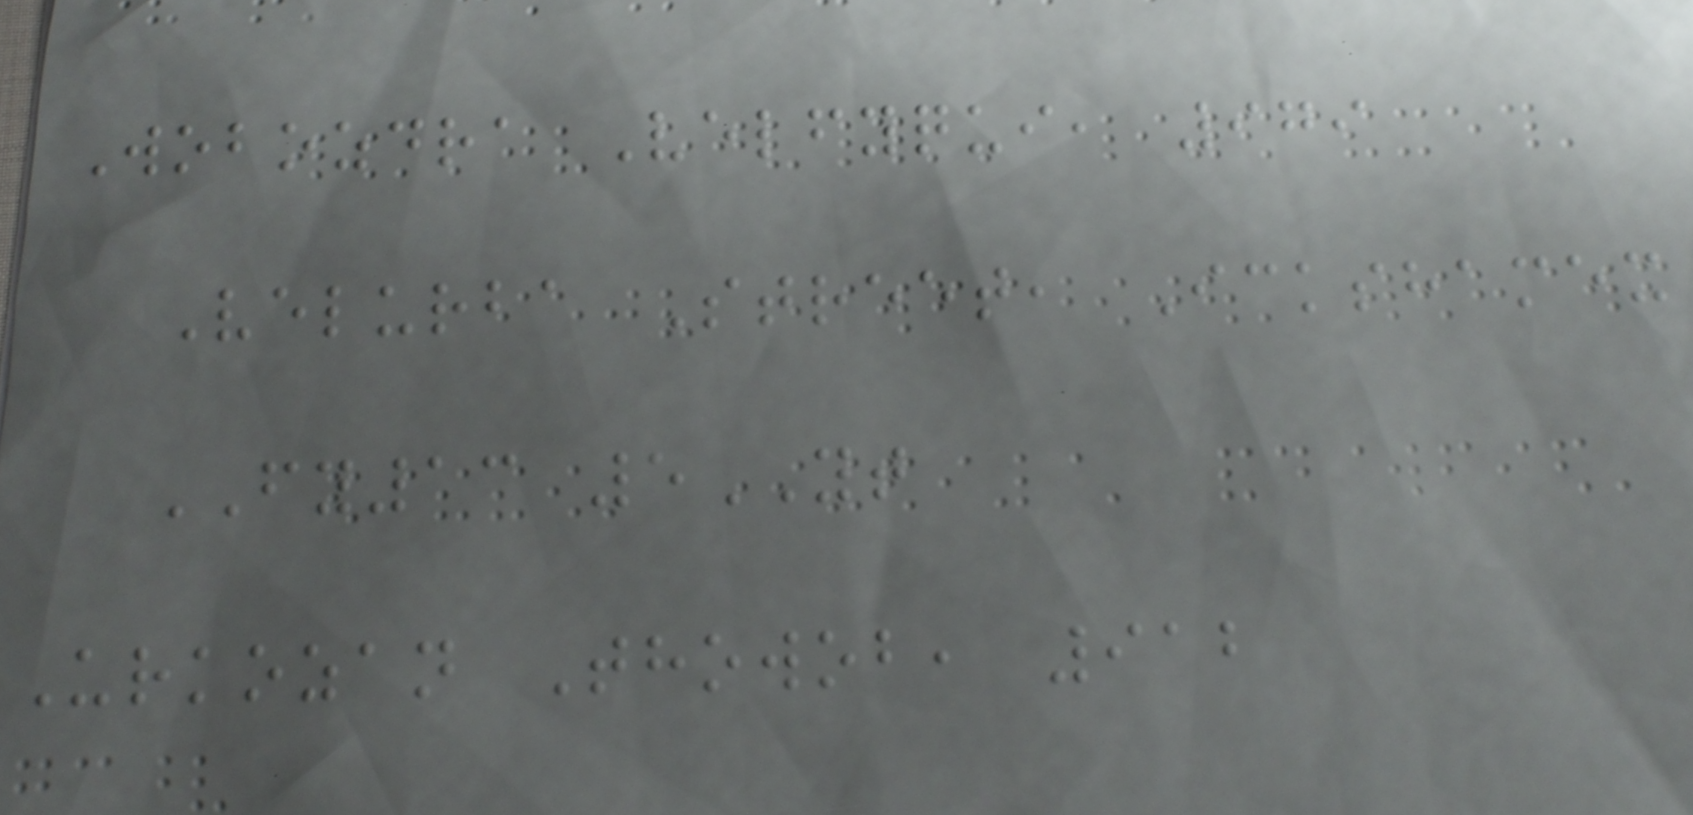Wobozdra Velfyqui, 979
Velurba Street, Ickshamex
FY13 5YT
Urkozan Thowob, 912
